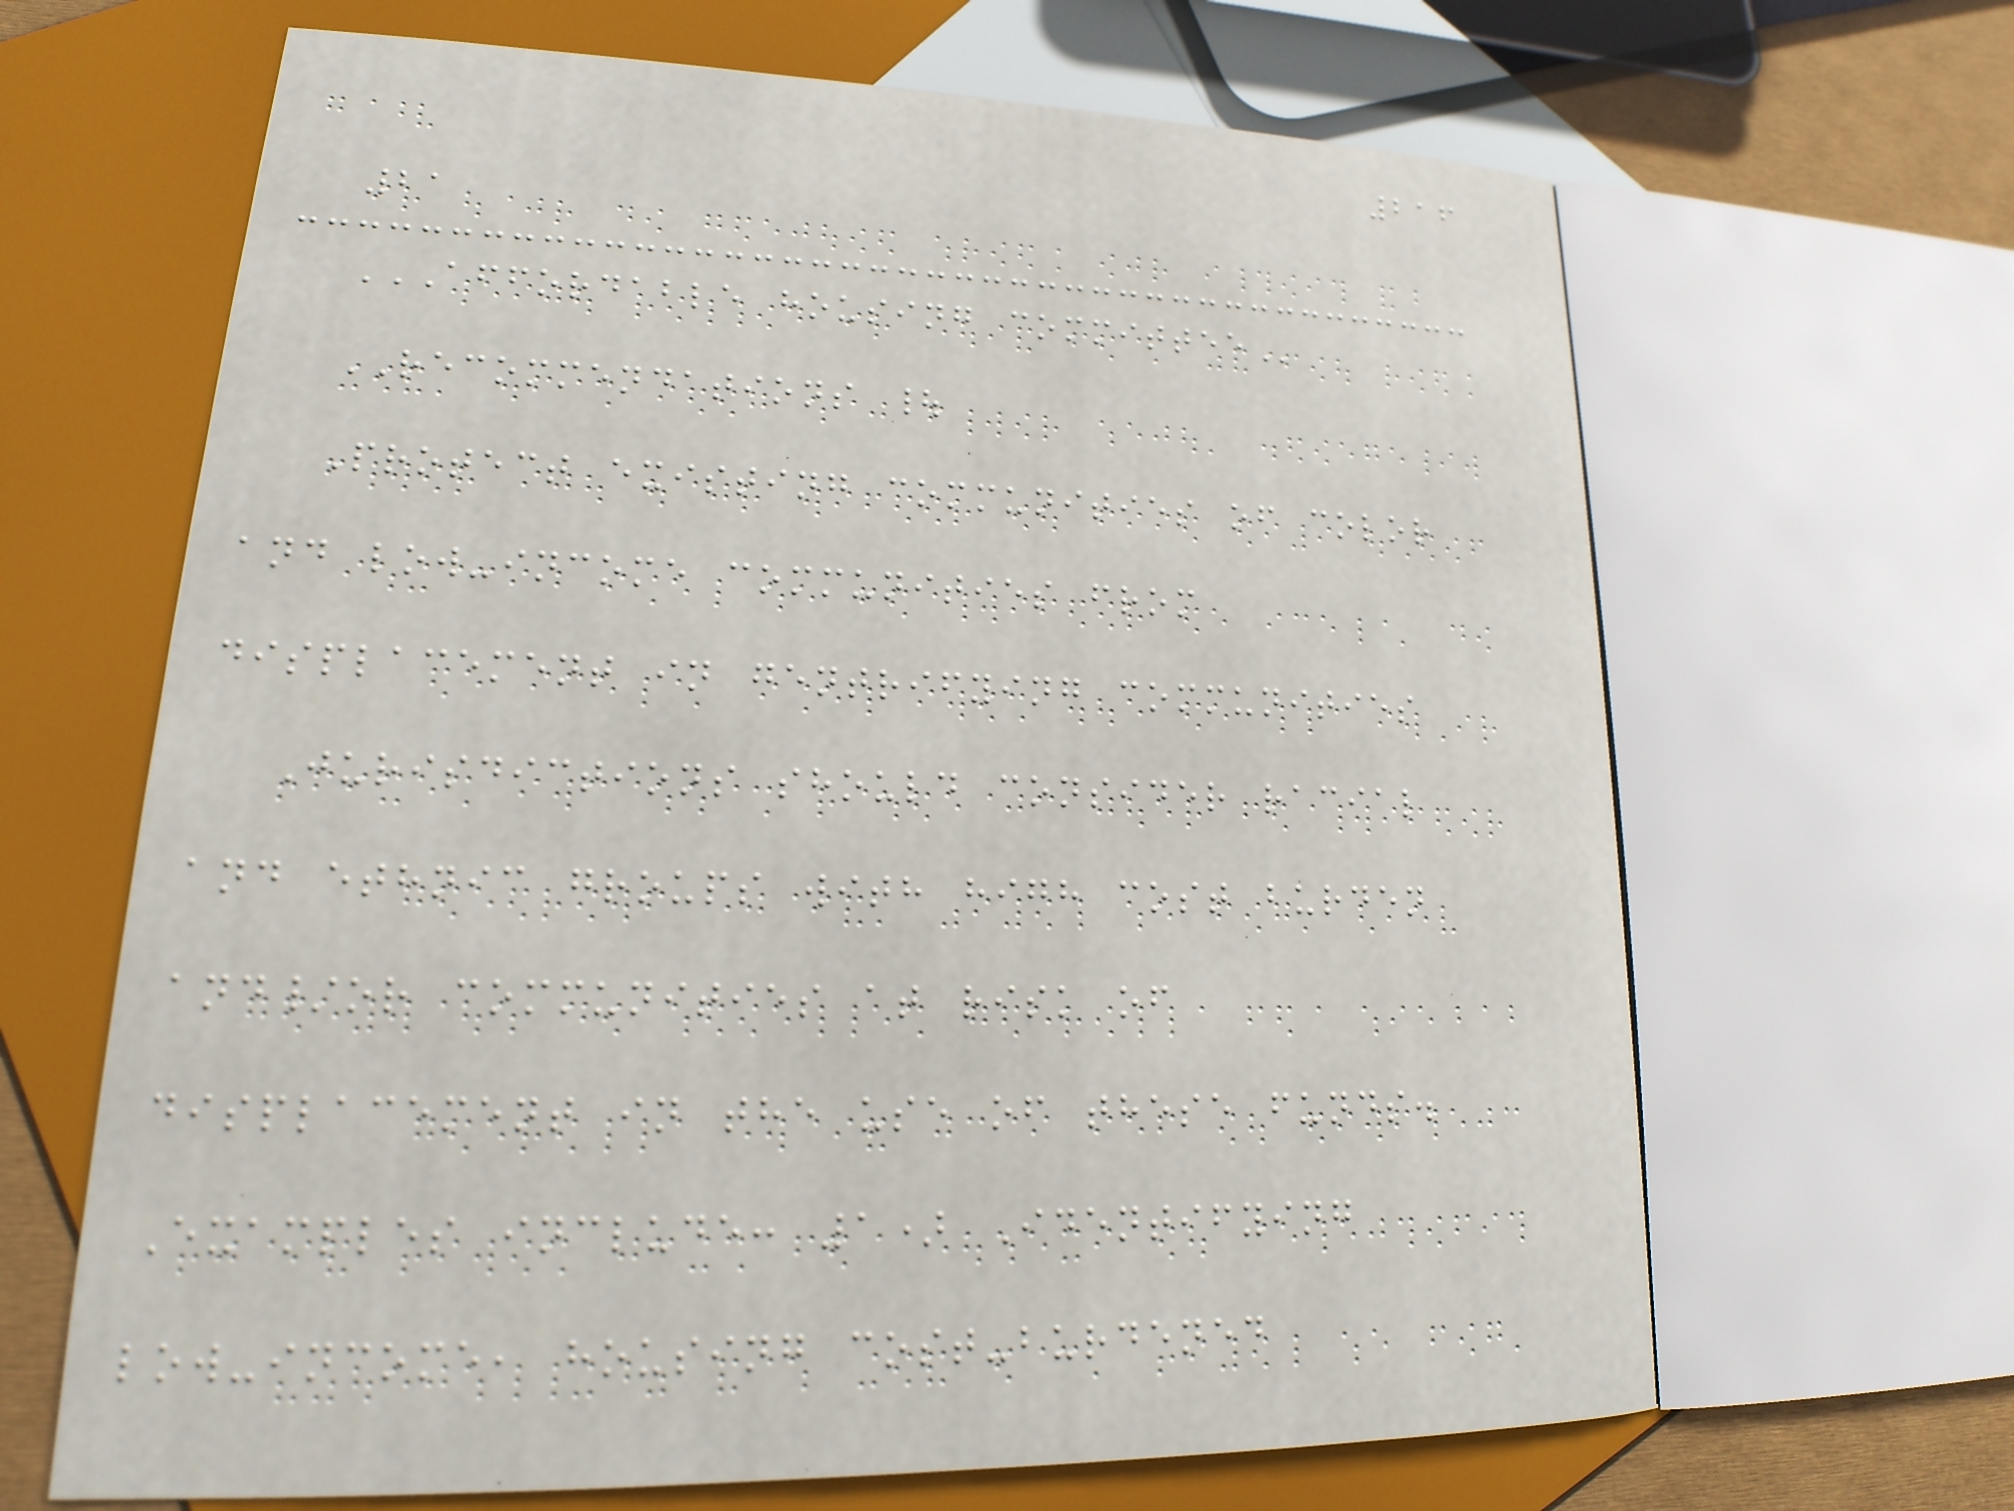216
21
AFFORDABLE HOUSING COMMITTEE
RECOMMENDATIONS |
Protect existing communities of color
and low-income communities from
displacement in gentrifying communities
Jurisdictions should consider racial
and ethnic groups with high cost burden
and/or communities at risk of
displacement in the use of these funds.
Examples include: 1) Identifying
low-income, housing cost-burdened
